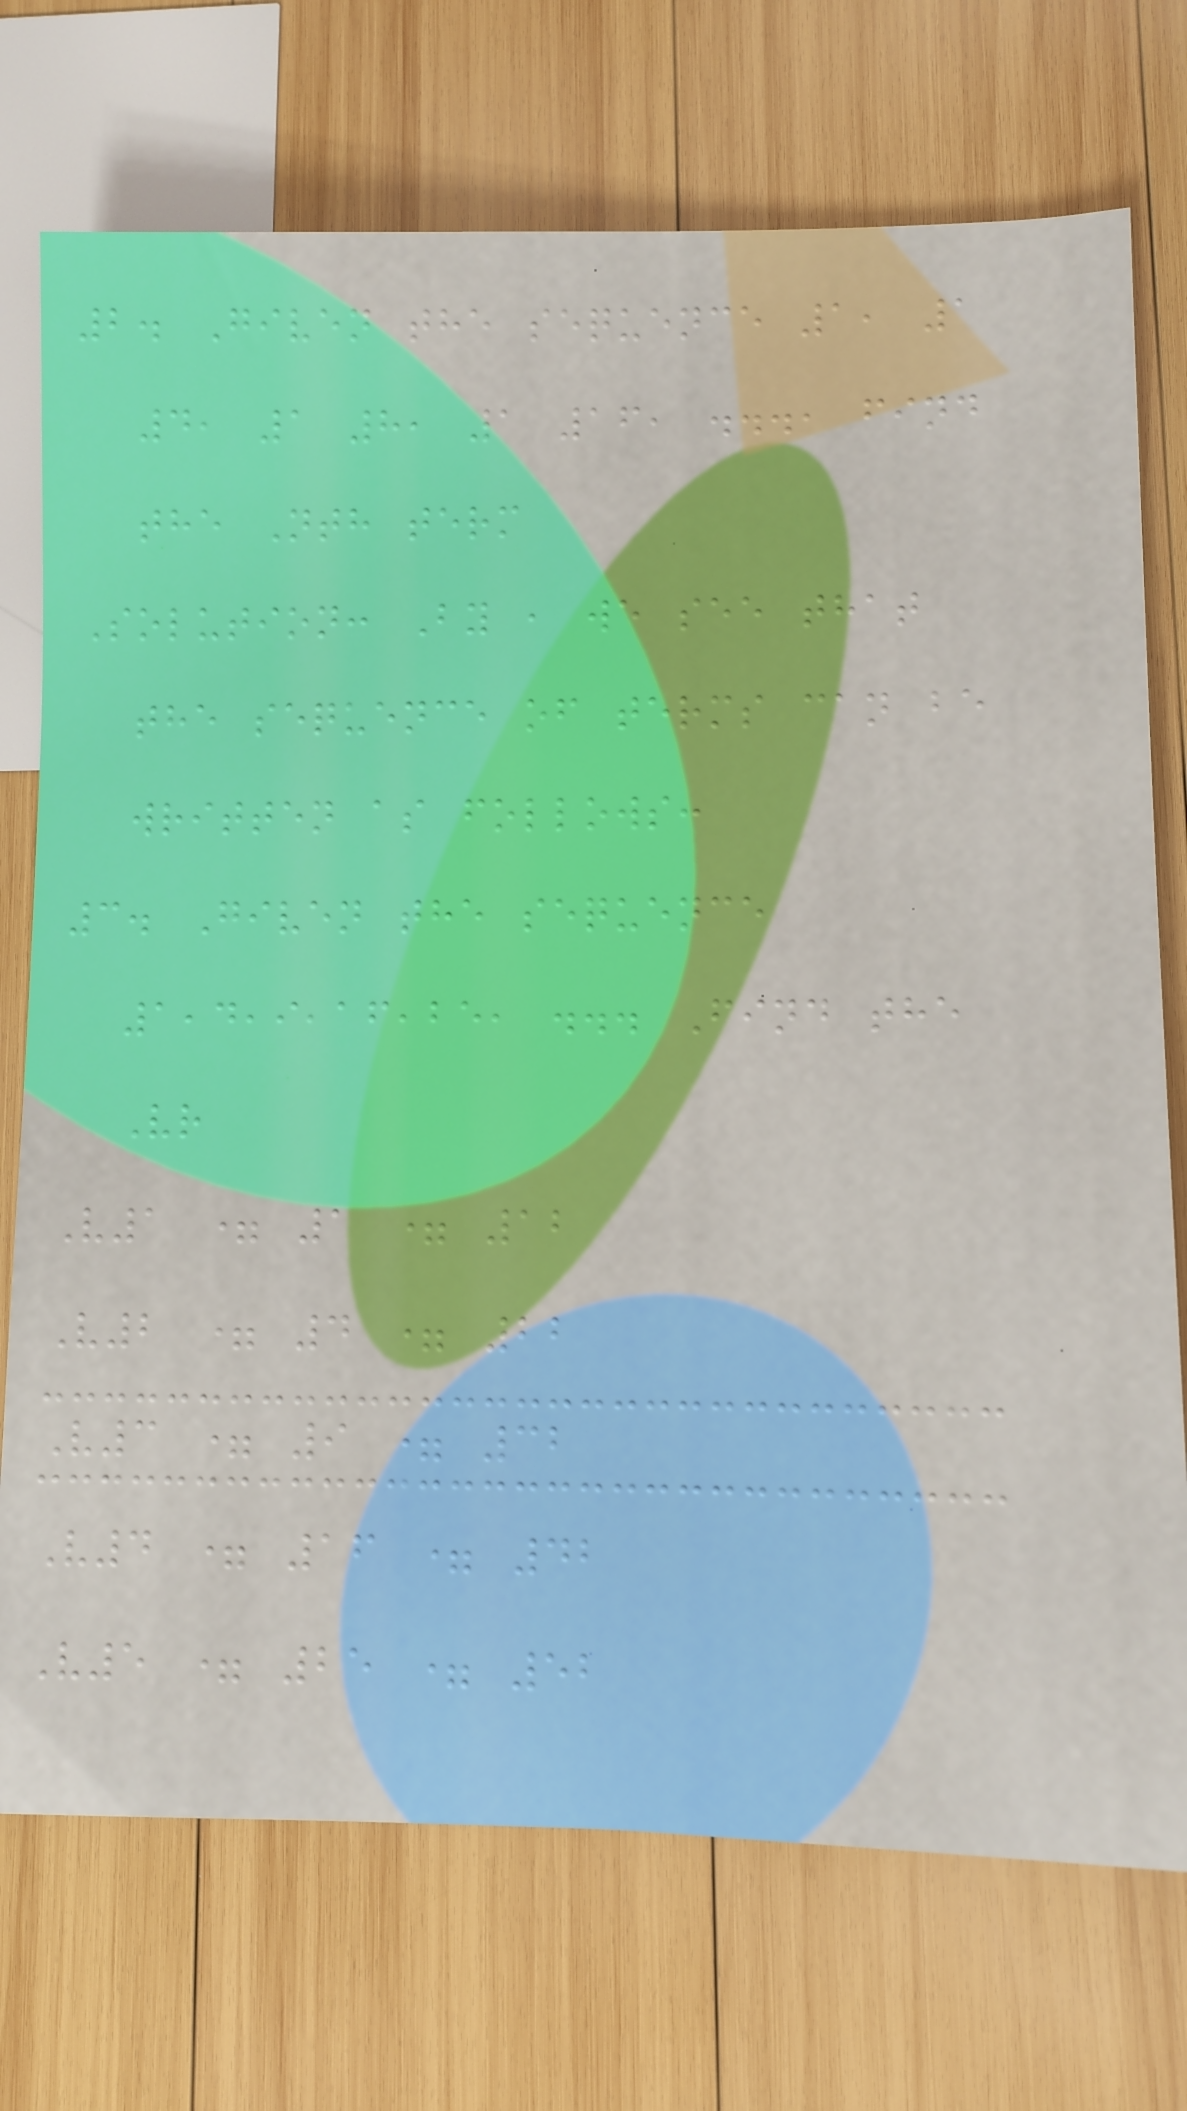2. Given the sequence 1, 1
4, 1 8, 1 16, ..., find
the Nth term
Solution: By , we see that
the sequence of terms can be
written as follows:
3. Given the sequence
1,4,9,16,25, ... Find the
Vr
V1 = 1 = 12
V2 = 4 = 22
V3 = 9 = 32
V4 = 16 = 42
V5 = 25 = 52
